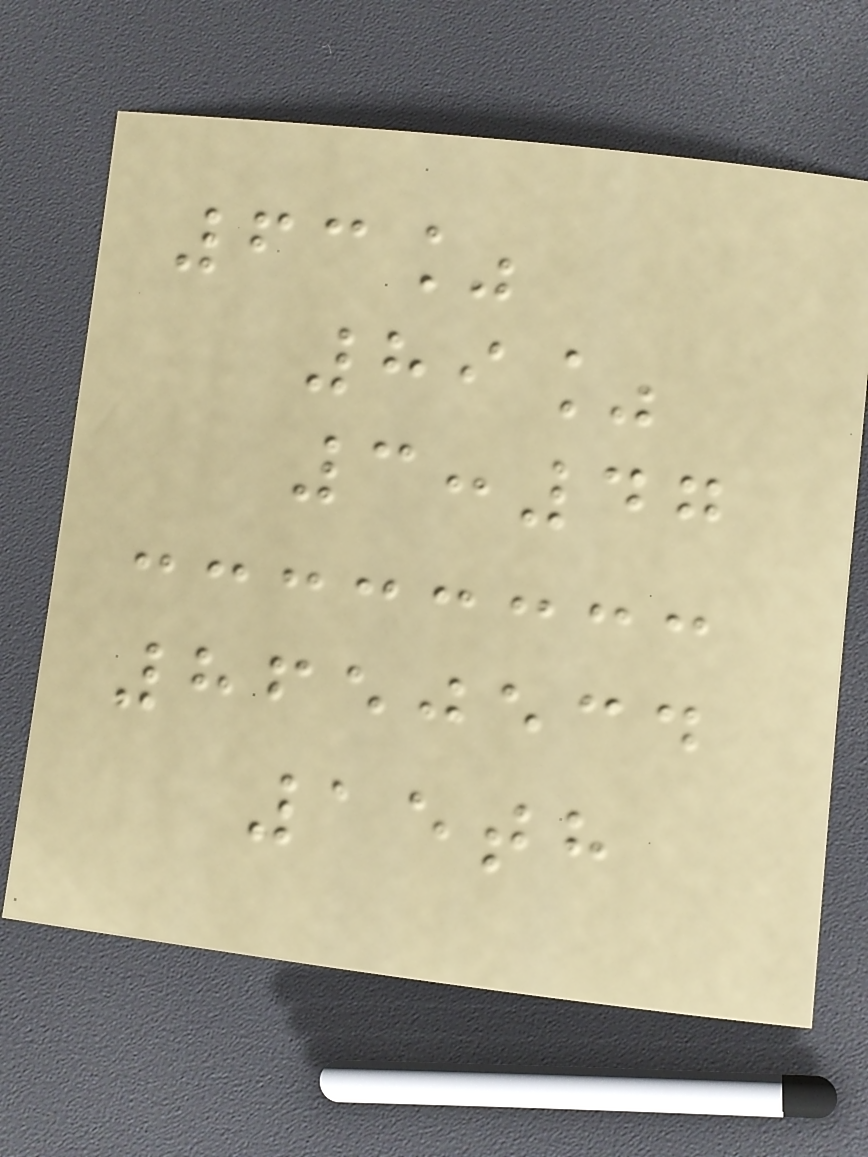63%
89%
3:47
8650534
15th
